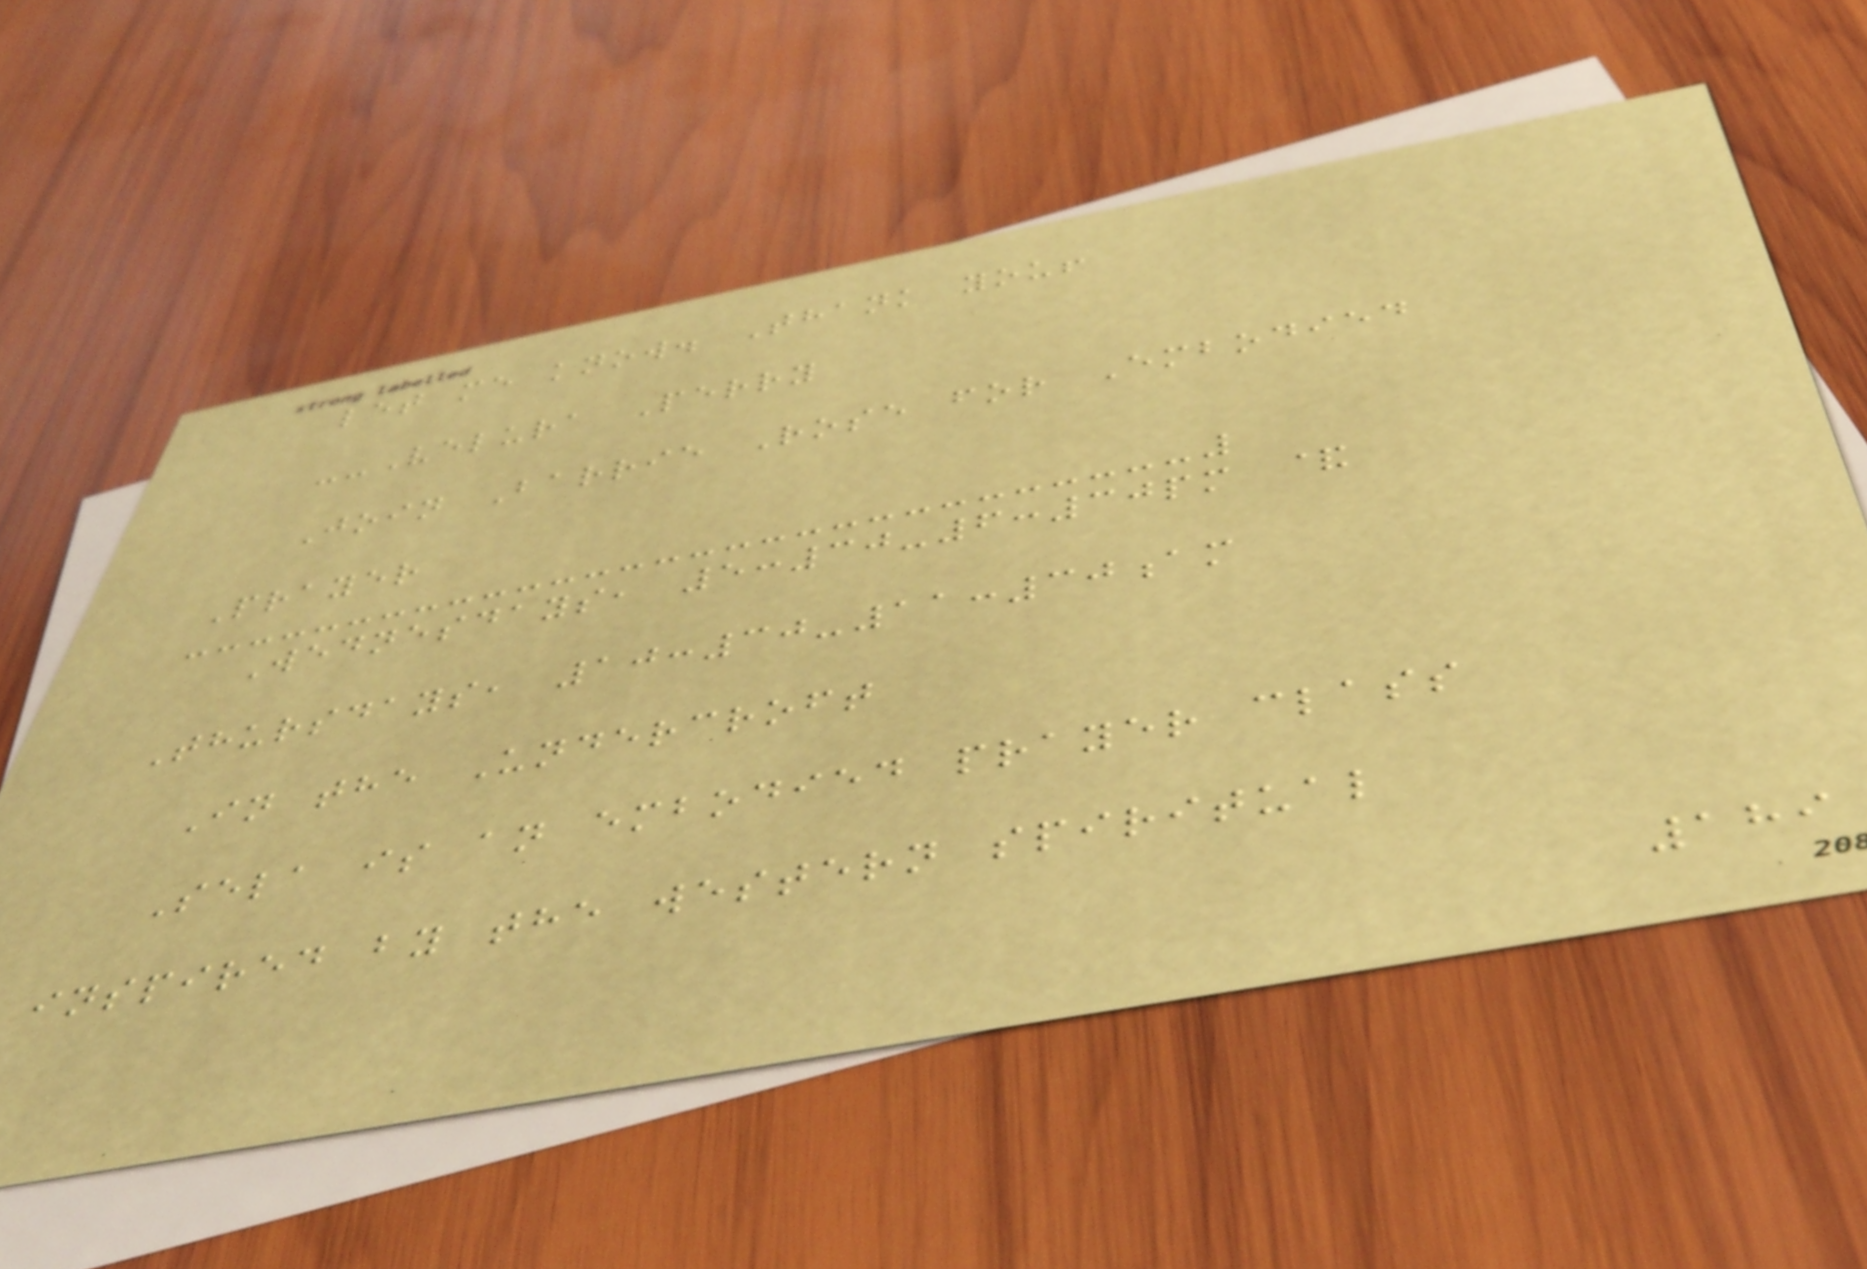let me know. Thank you!
--Velura Perry
Join Barrie Rose for Embodied
Prayer
Wednesdays, 5:30-6:30pm &
Thursdays, 10:30-11:30am
In the Undercroft
Sela is an embodied prayer class
inspired by the western spiritual
189
